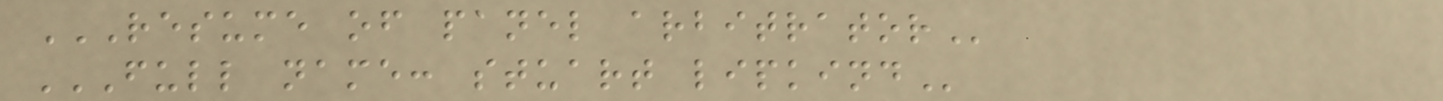RESUME OF PANEL ARBITRATOR
FULL NAME: STUART LIPKIND
